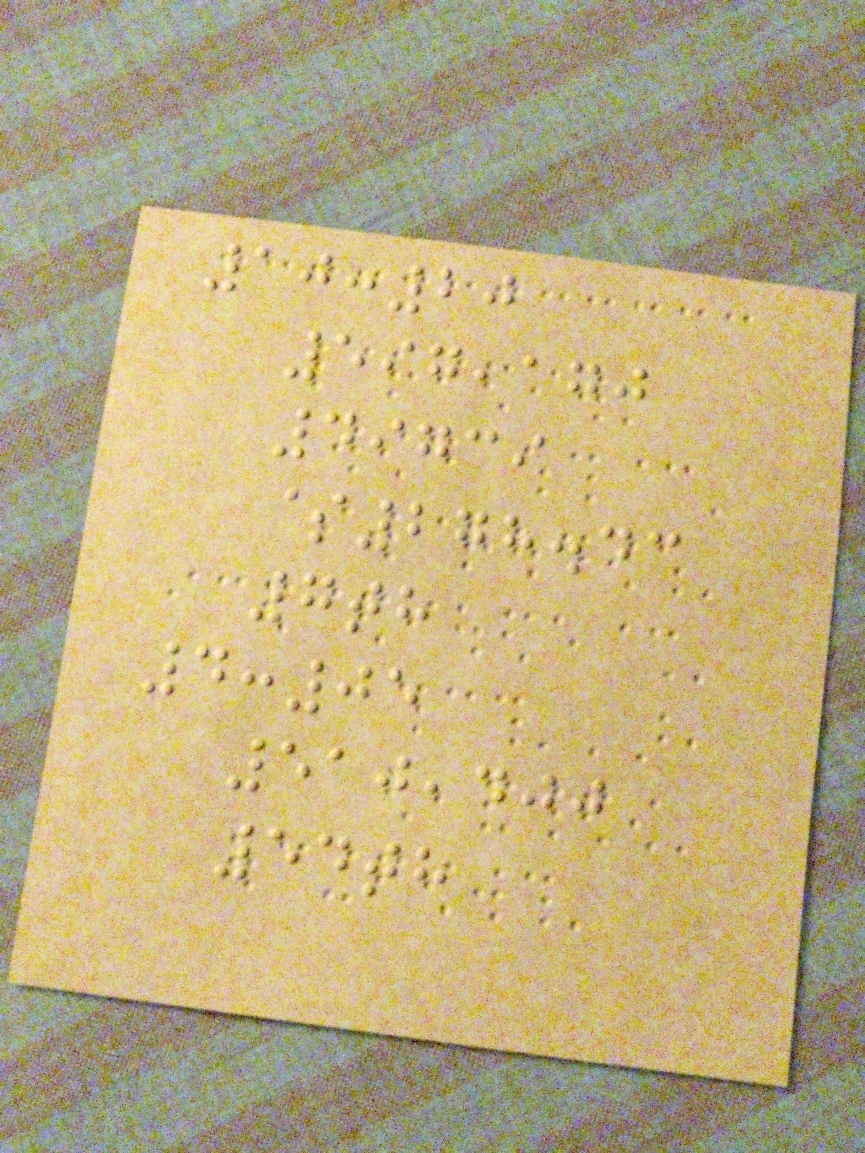10:20
597,170
49739
$278.43
7th
4:05
510,400
54th
